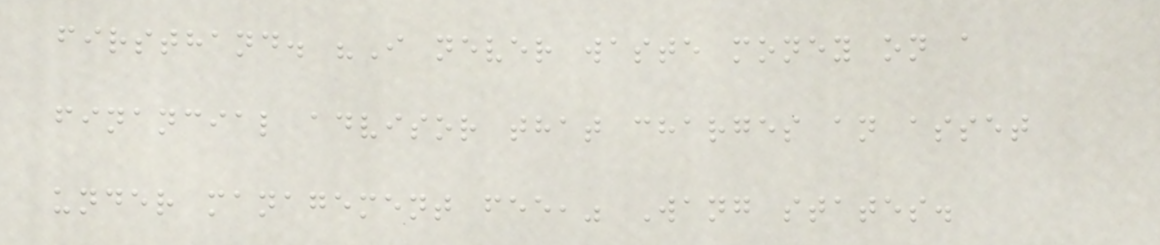firsthand. "I never waste money on a
financial advisor that charges an asset
under management fee," Wang states.
